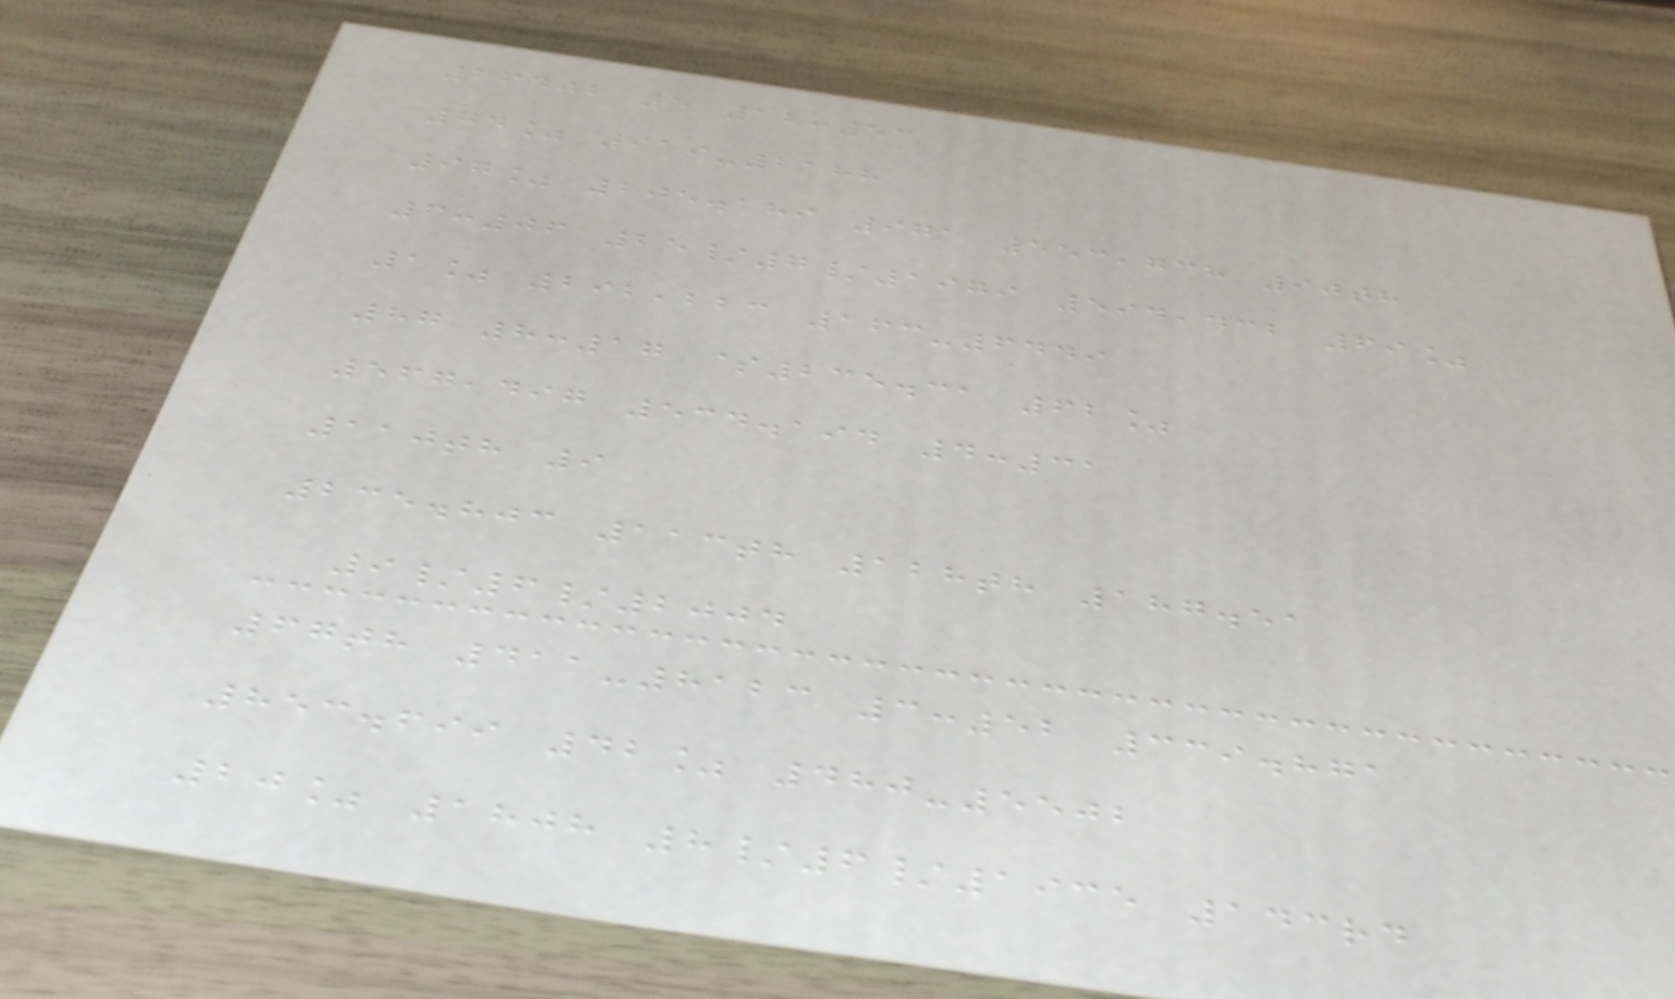26402 5 12:53
74% 919-2188
97% 205.189 971 553,738 90th
6:06 25/7/1979 594,432 69%
1% 292,223 163-6449
87 8:17 $235.31 62%
567,497 534.194 4:31
110th 9
235.803 113th 128th 187.51
9/6/2004
67th 411-8123 3:52 339.871
853.699 42% 480-5502
20% 1808 8/6/1935 143rd
